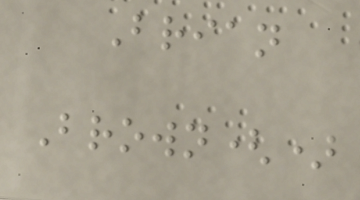Brian
Brown()
